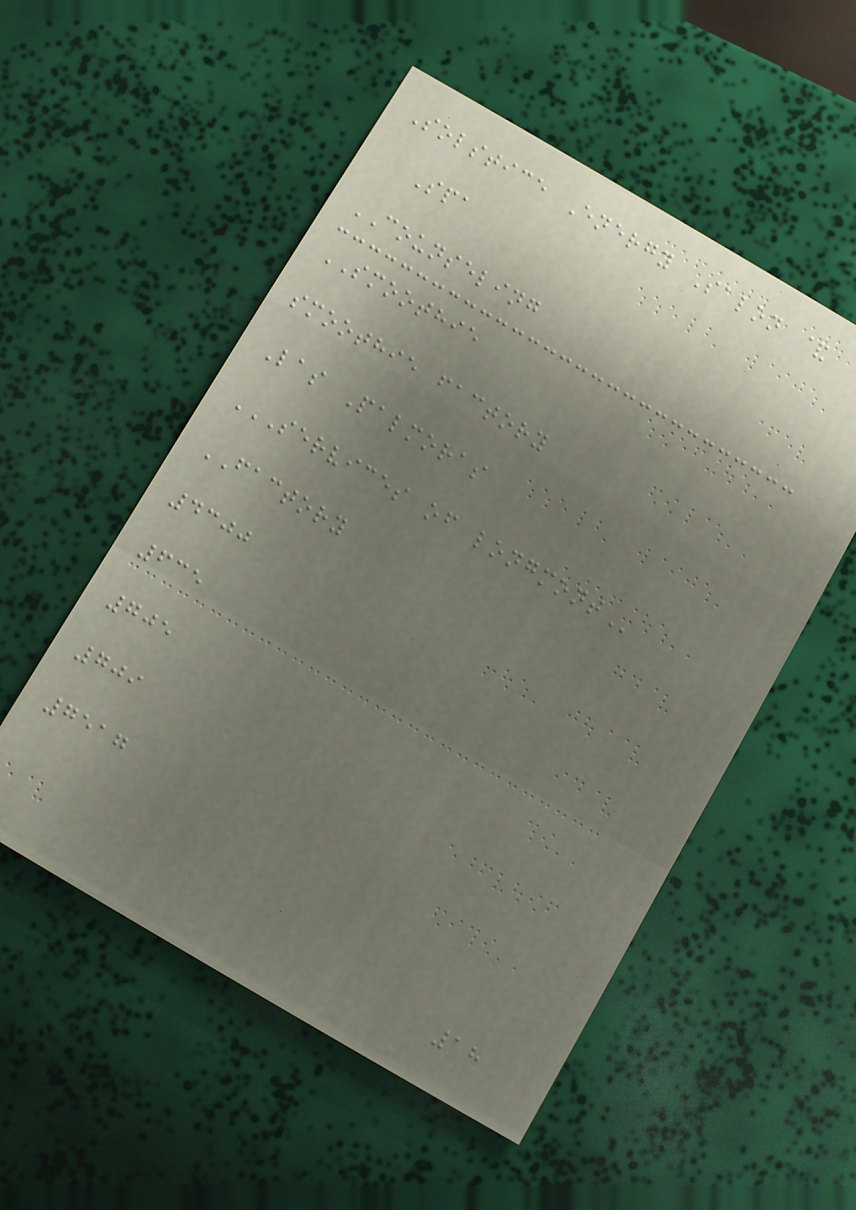Solstice Energy Salon &
Spa
COUNSELING
SMOOTHIE
smoothie factory
Las Palmoras
SERVICES OF LONGMONT
FACTORY
4300
635
705
709
7517
18
